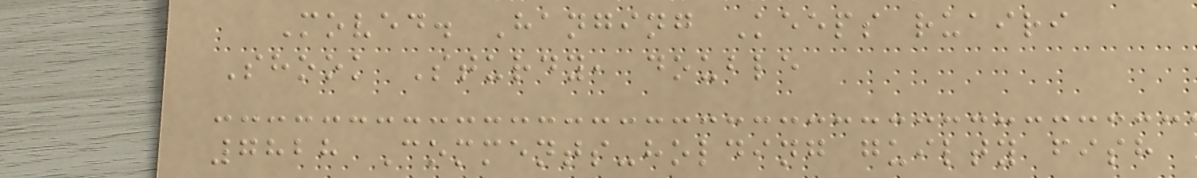Moved. Hanging Keeps ruairi
Shook Sturdy, double
7828 Comments-holding guilty fish
